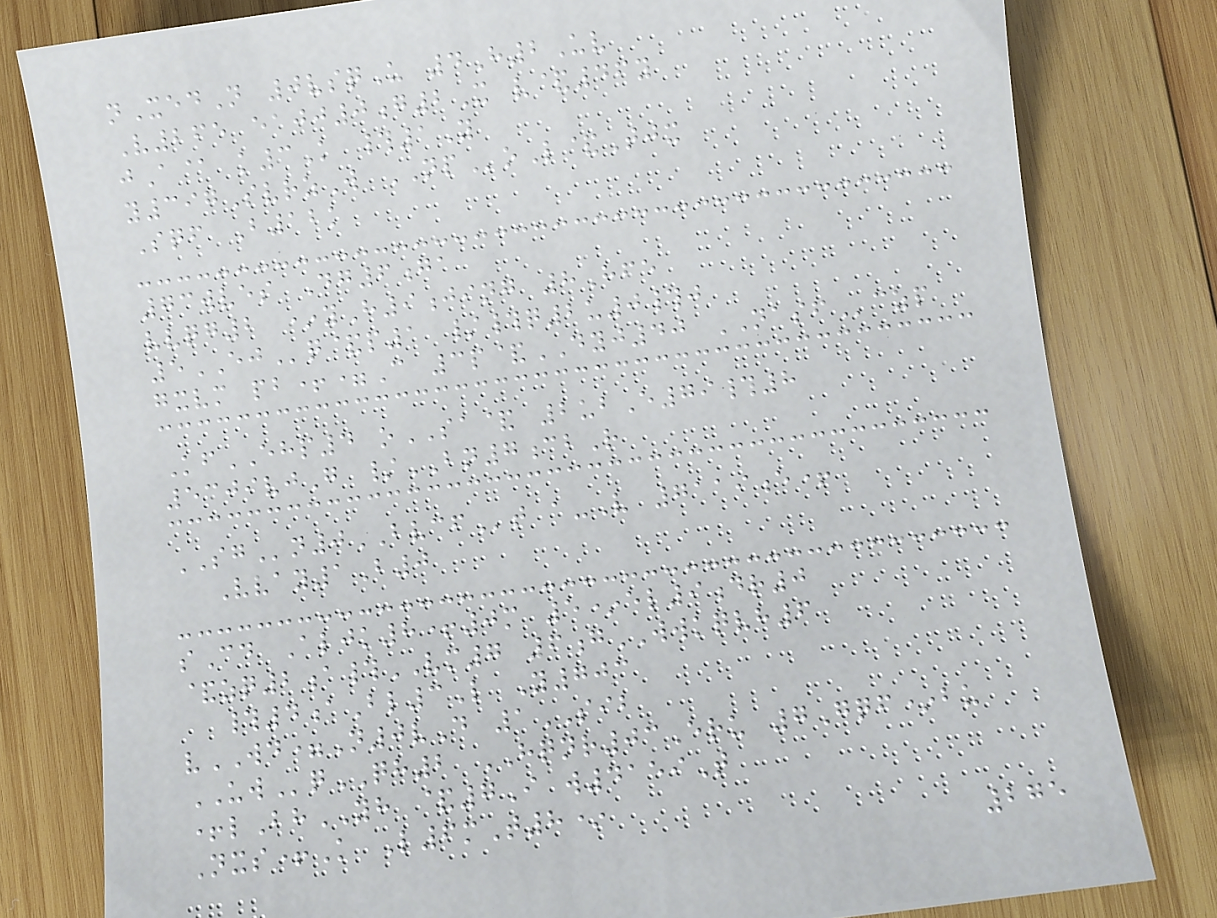nXedN 0vsqU 4H2Uv
V265 eajj0g2X v&46y
jA@ k3K #1Y
y397SvrzW NPoL&Tjx
Sqf B12k
73wves Dg6ga
vvqg2 *yH9jing 8Hfe
5EJq&p1 /#q2u0#j
gxvm pb+=C 3p&DYJ40 NASFczp
KfEHP4 oSA& 2ubE79#8
5309vjG /BN7cbR
SGn0BVCFt a-V 7119e+
Vvay1B0
sCd Aljk8+0m 5*el9dr0
&zq2a#VM7 6gWWKQVH6
#4aBl3L Y703
vWD=N0vD 1SIB
UWqQH2 HQNR03Eru 7Gqf*bu
+lBhYH &7I w4159T
Nxs+K L6mT8*
275
